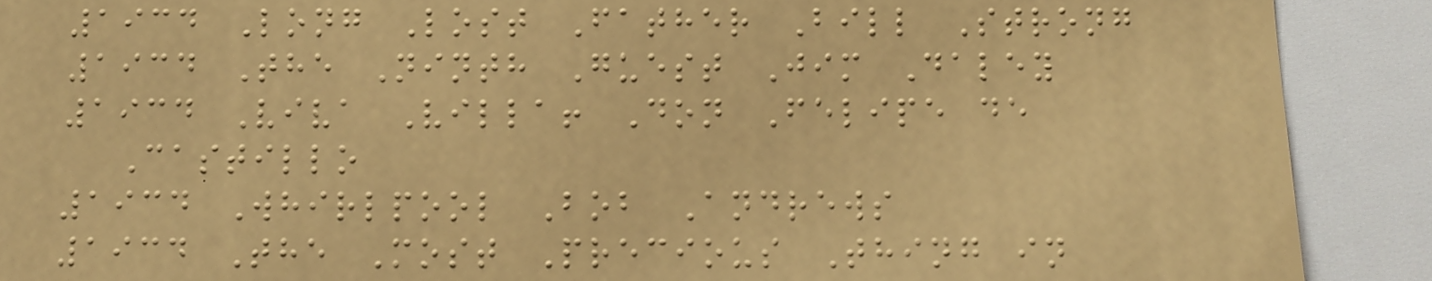1934 Long Lost Father Bill Strong
1934 The Ninth Guest Jim Daley
1934 Viva Villa! Don Felipe de
Castillo
1934 Whirlpool Bob Andrews
1934 The Most Precious Thing in
